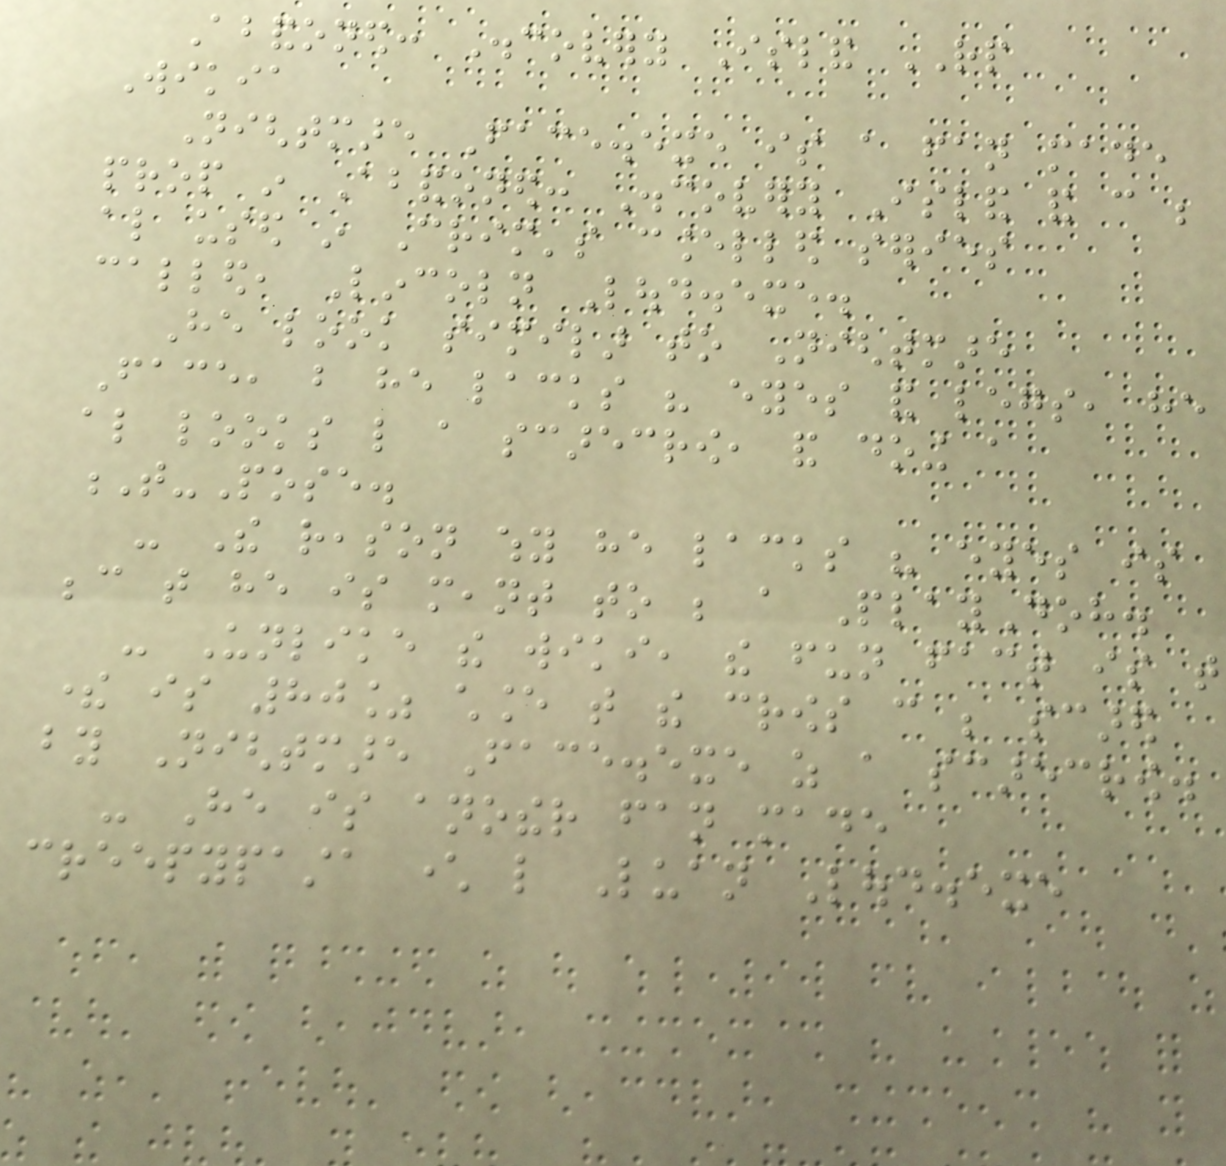Abandoned: Discovery Island RP
Wikia
Nightmare Face.exe is a fan made
prop in Abandoned: Discovery Island and can be
also used in Crim's cancelled series
called, Lincoln Loud.exe.
He look similar to Nightmare
Face, but he lacks his eyes and legs, he
also looks like a scarecrow, and doing a
T-Pose.
- The reason why he lacks his eyes is
because that he is meant to be a PlayDoh.
- Unlike the wiki, the fun fact is that
there is 80% chance that the crows can be scared
by Nightmare Face.exe as a scarecrow.
- He is another fan made
creepypasta character like Luan Loud.exe
